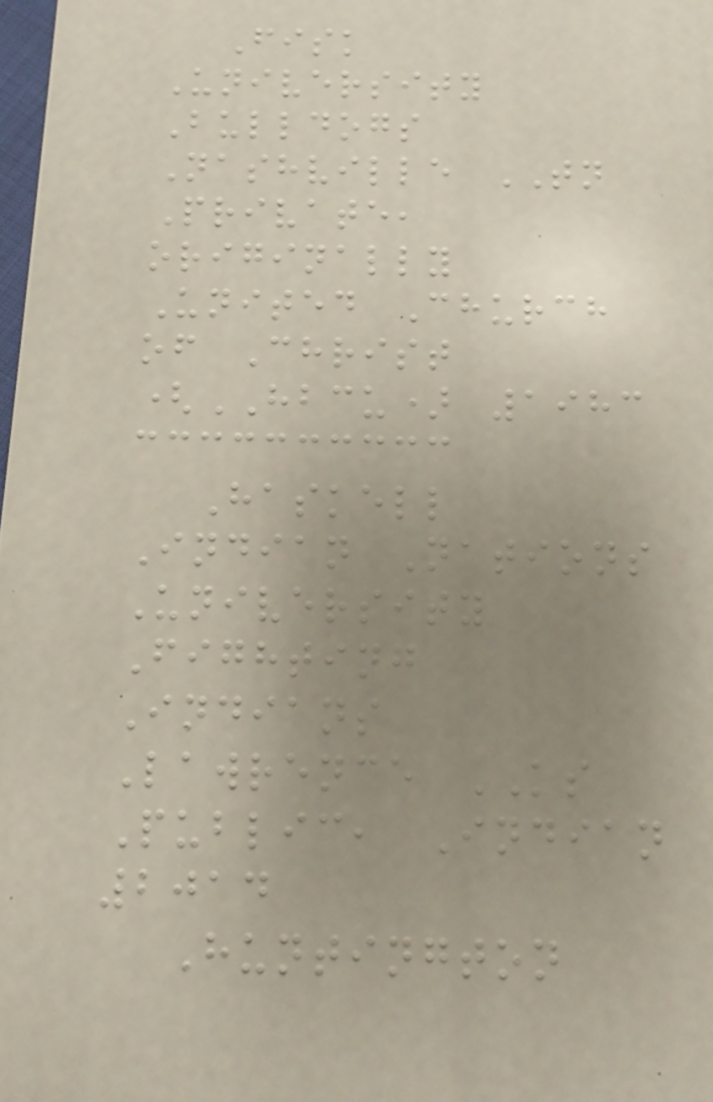Fisk
University
Bulldogs
Nashville TN
Private,
originally
United Church
of Christ
(HBCU) 1983
Haskell
Indian Nations
University
Fighting
Indians
Lawrence KS
Public, Indian
2014
Huntington
